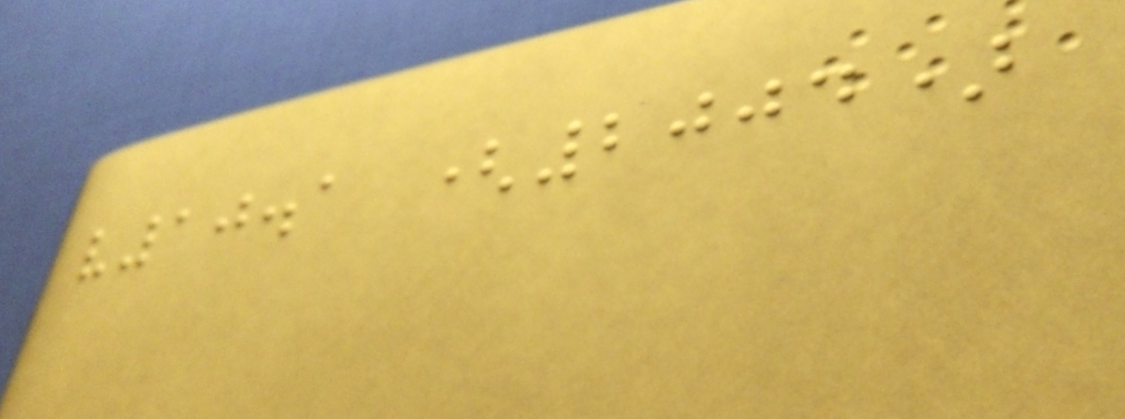v10.1 (2004)
